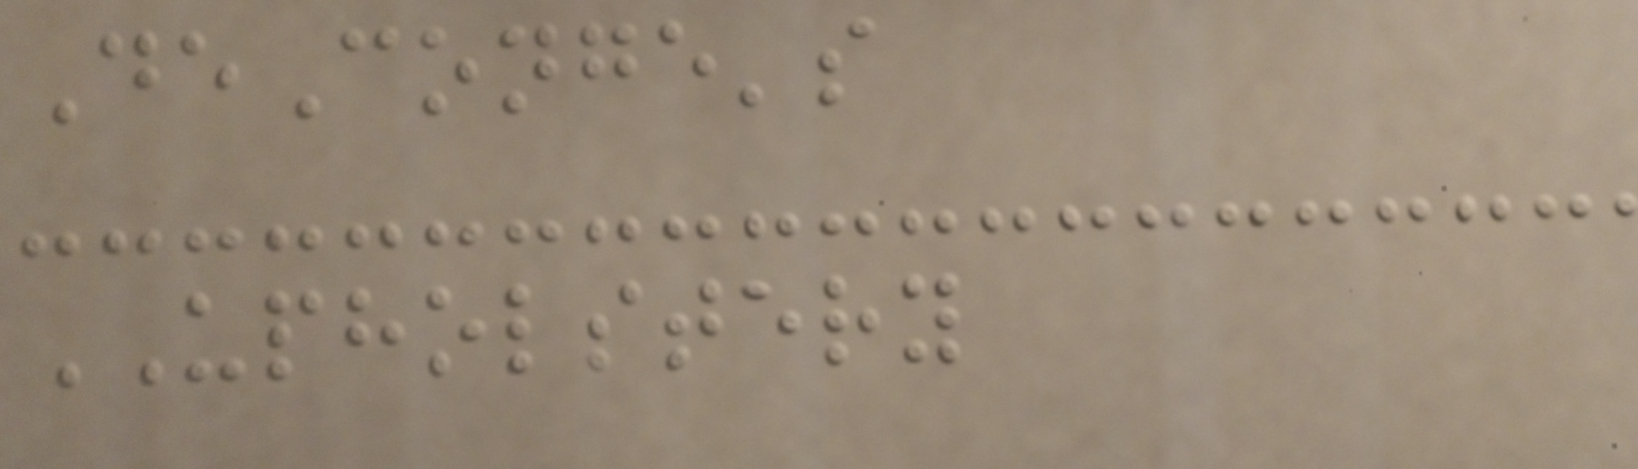DeConge's
UPHOLSTERY
